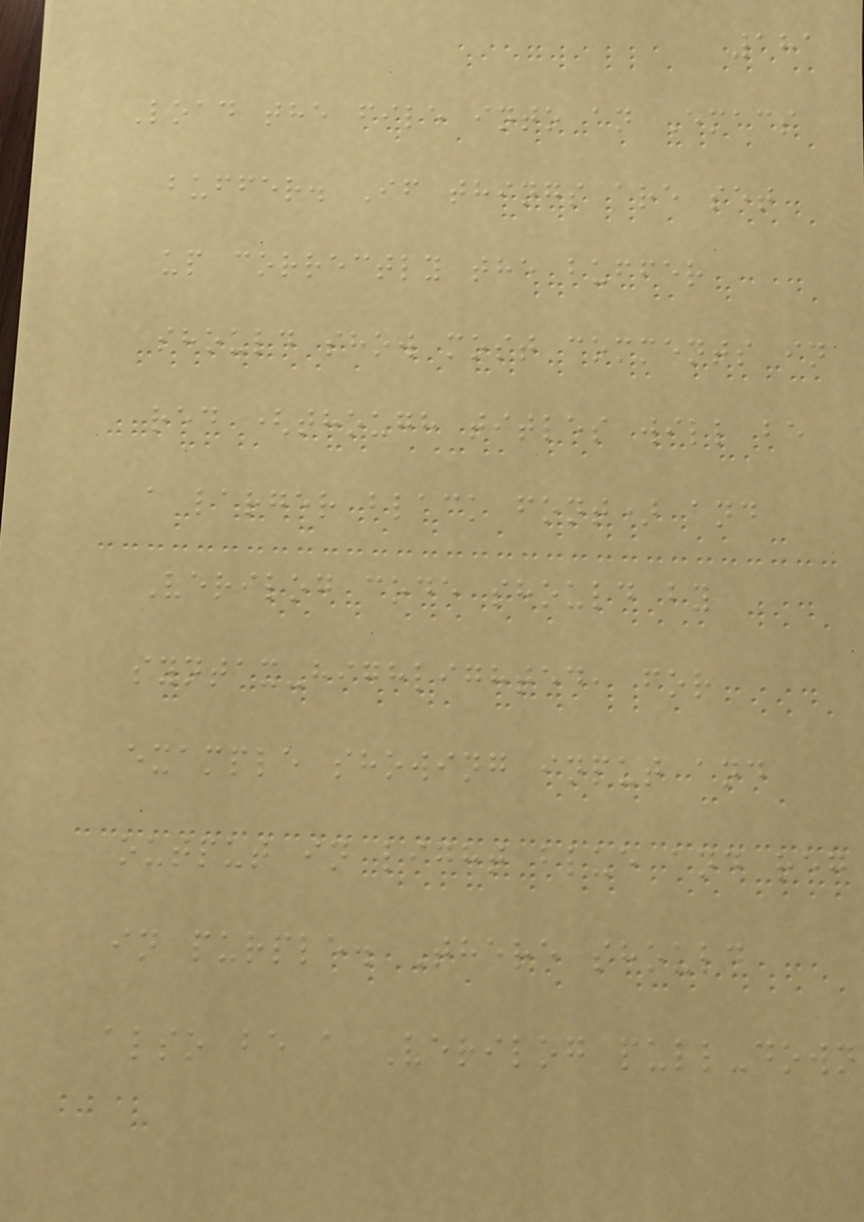181
Load the file into an Emacs
buffer. If things are set
up correctly the buffer
should show most comments in
red (though titles will be
a larger black font) and
Verilog code should by
syntax-highlighted, for
example showing input and
output in light blue and reg
in purple. There should
also be a Verilog pull-down
